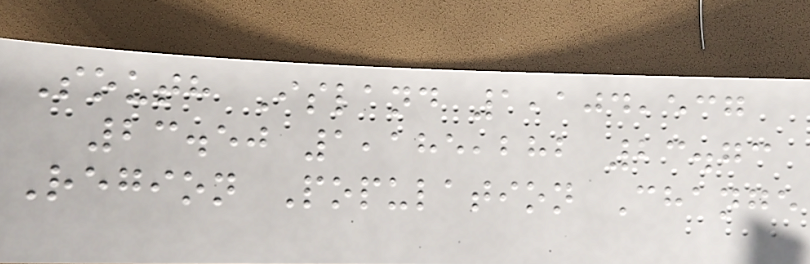South Island 1,104,537
23.50 1,185,282 23.73
Region Population Change
